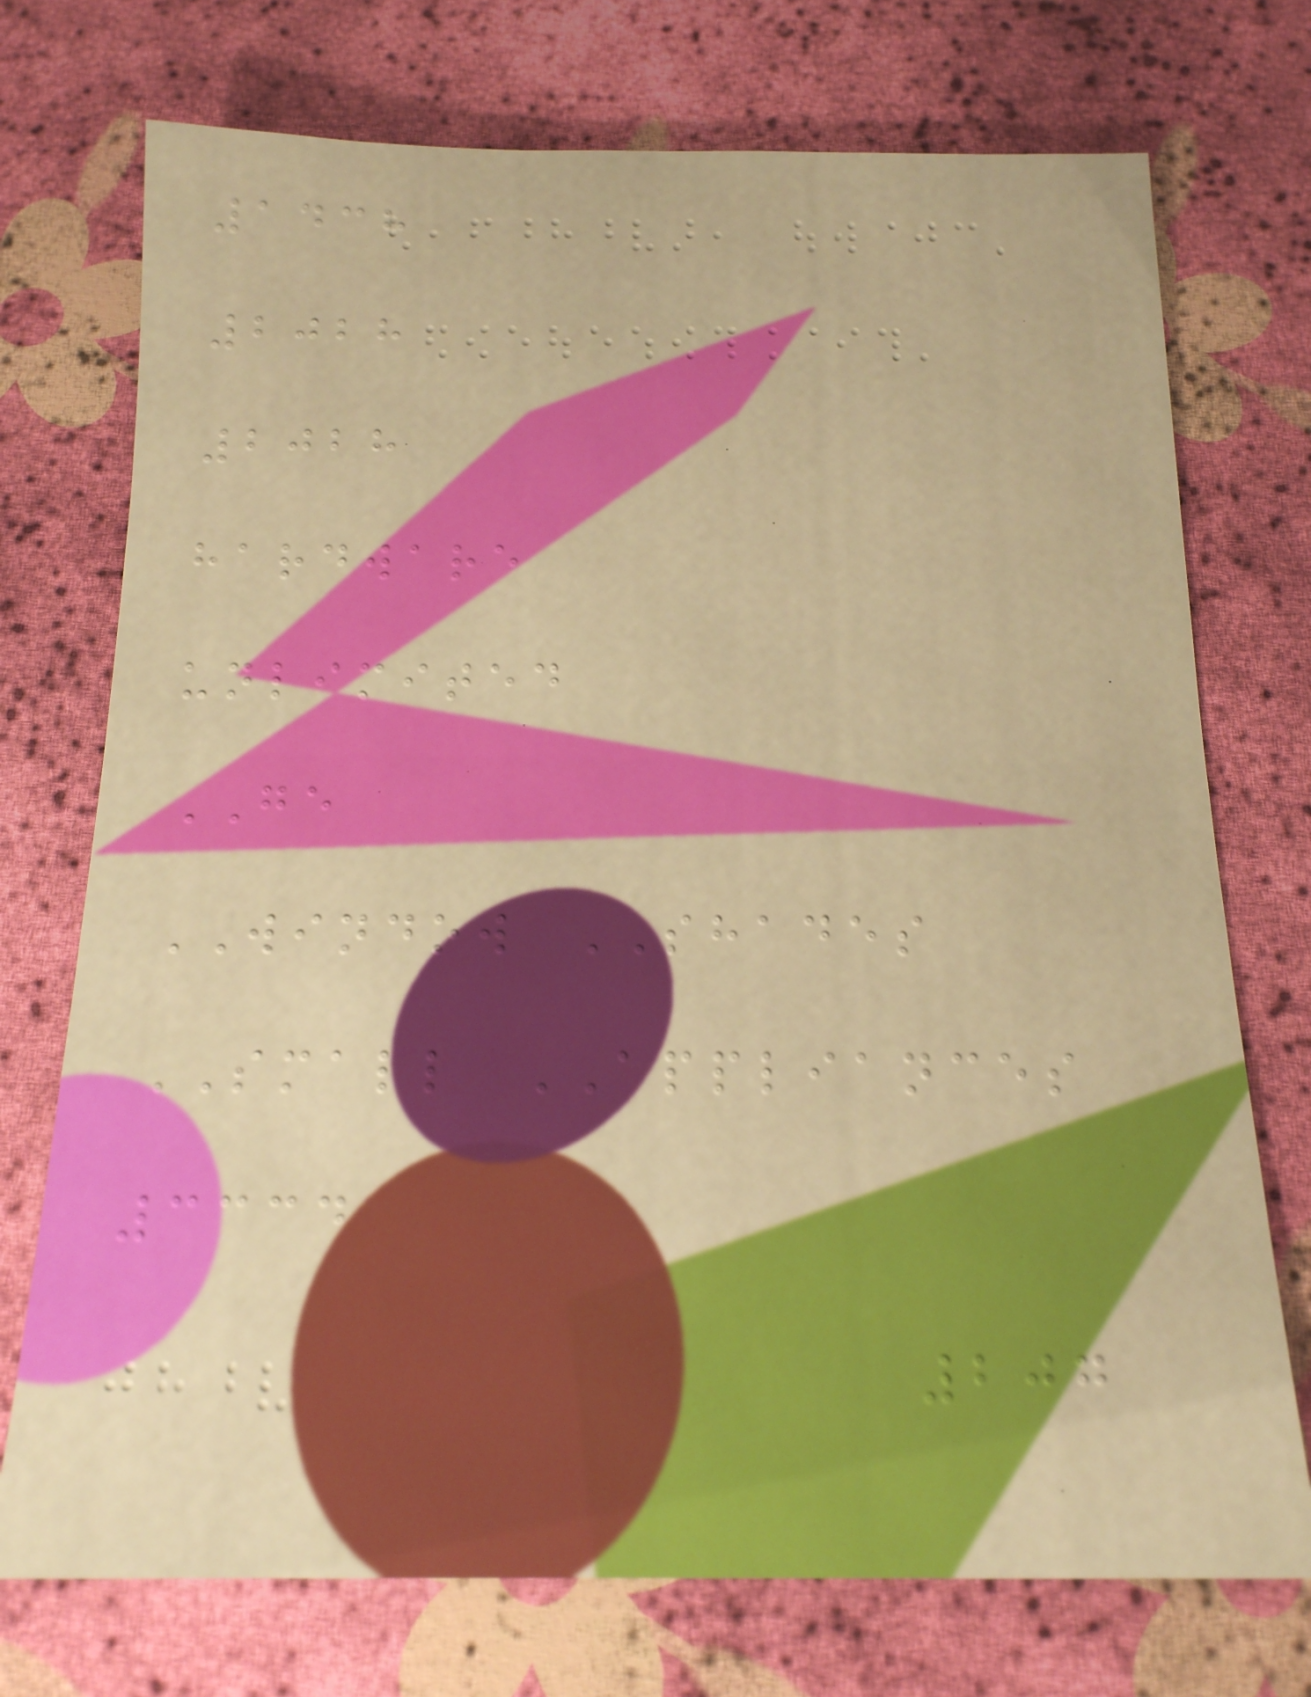1438
2028
2028
hardware
unlimited
GE
WINDOW SHADES
SMALL APPLIANCES
3334
207
